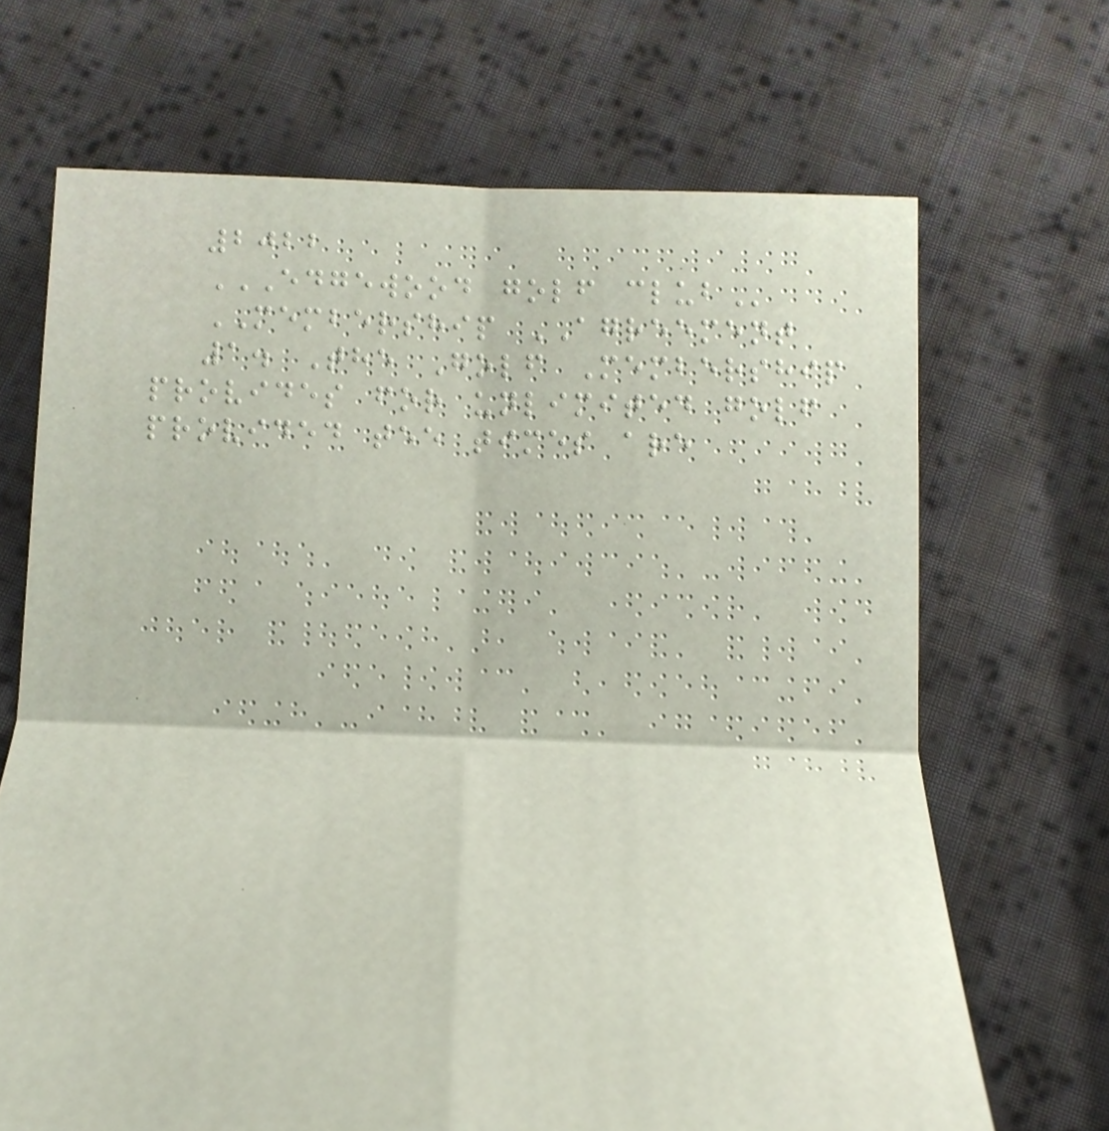2022
EDGEWOOD GOLF CLUB
MEMBERSHIP AGREEMENT
1. The Golf Membership
provides for unlimited golf
provided tee times are
